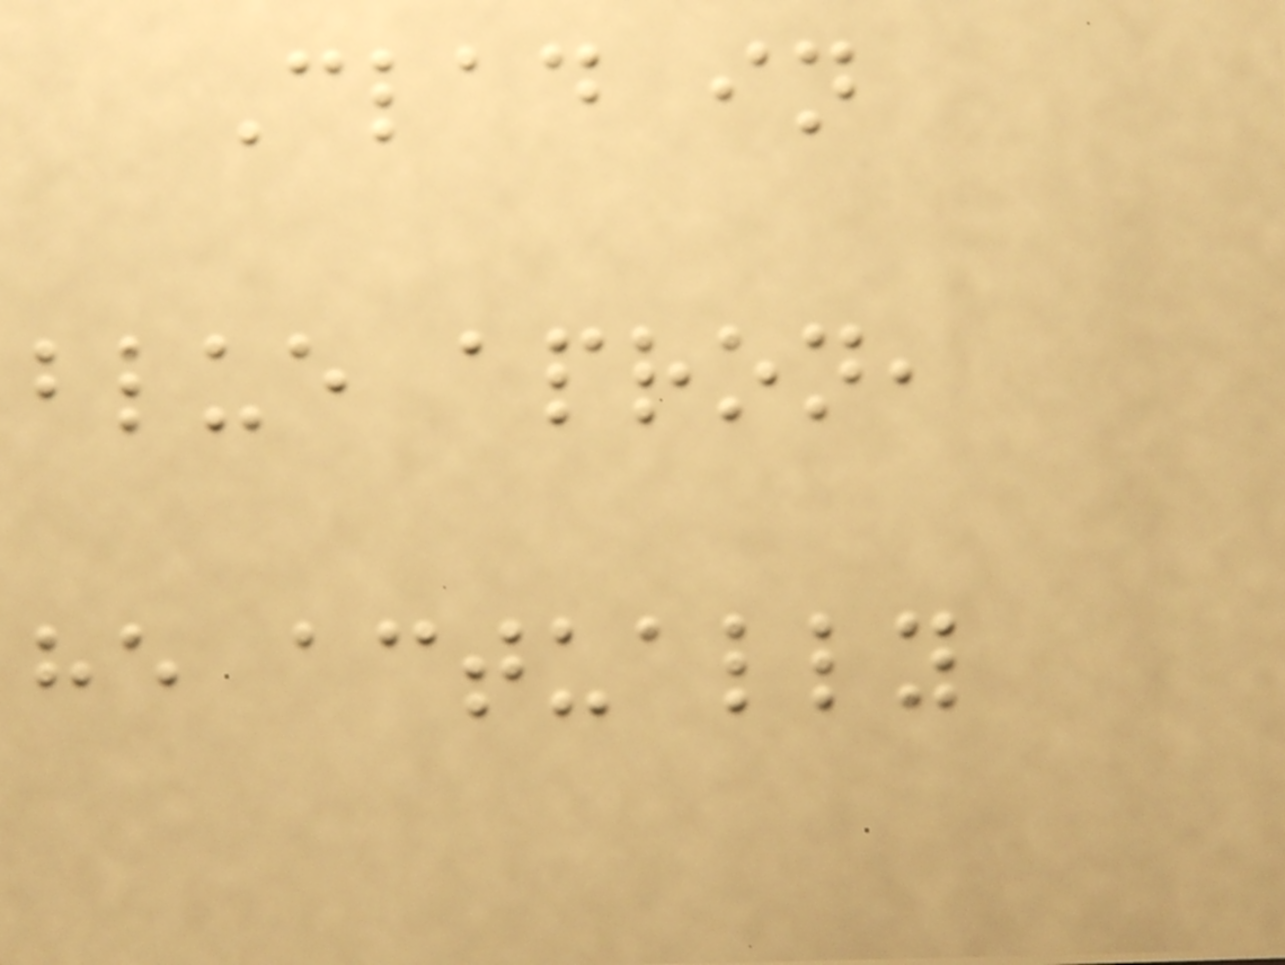Clad in
blue apron,
he actually
